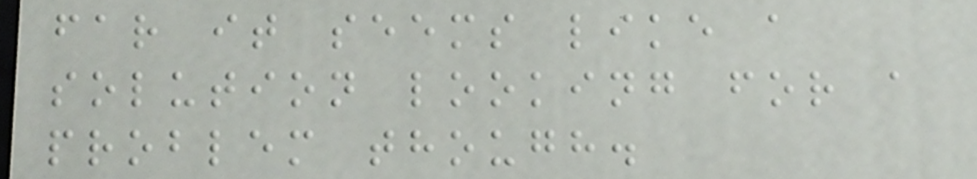far it seems like a
solution looking for a
problem though.
